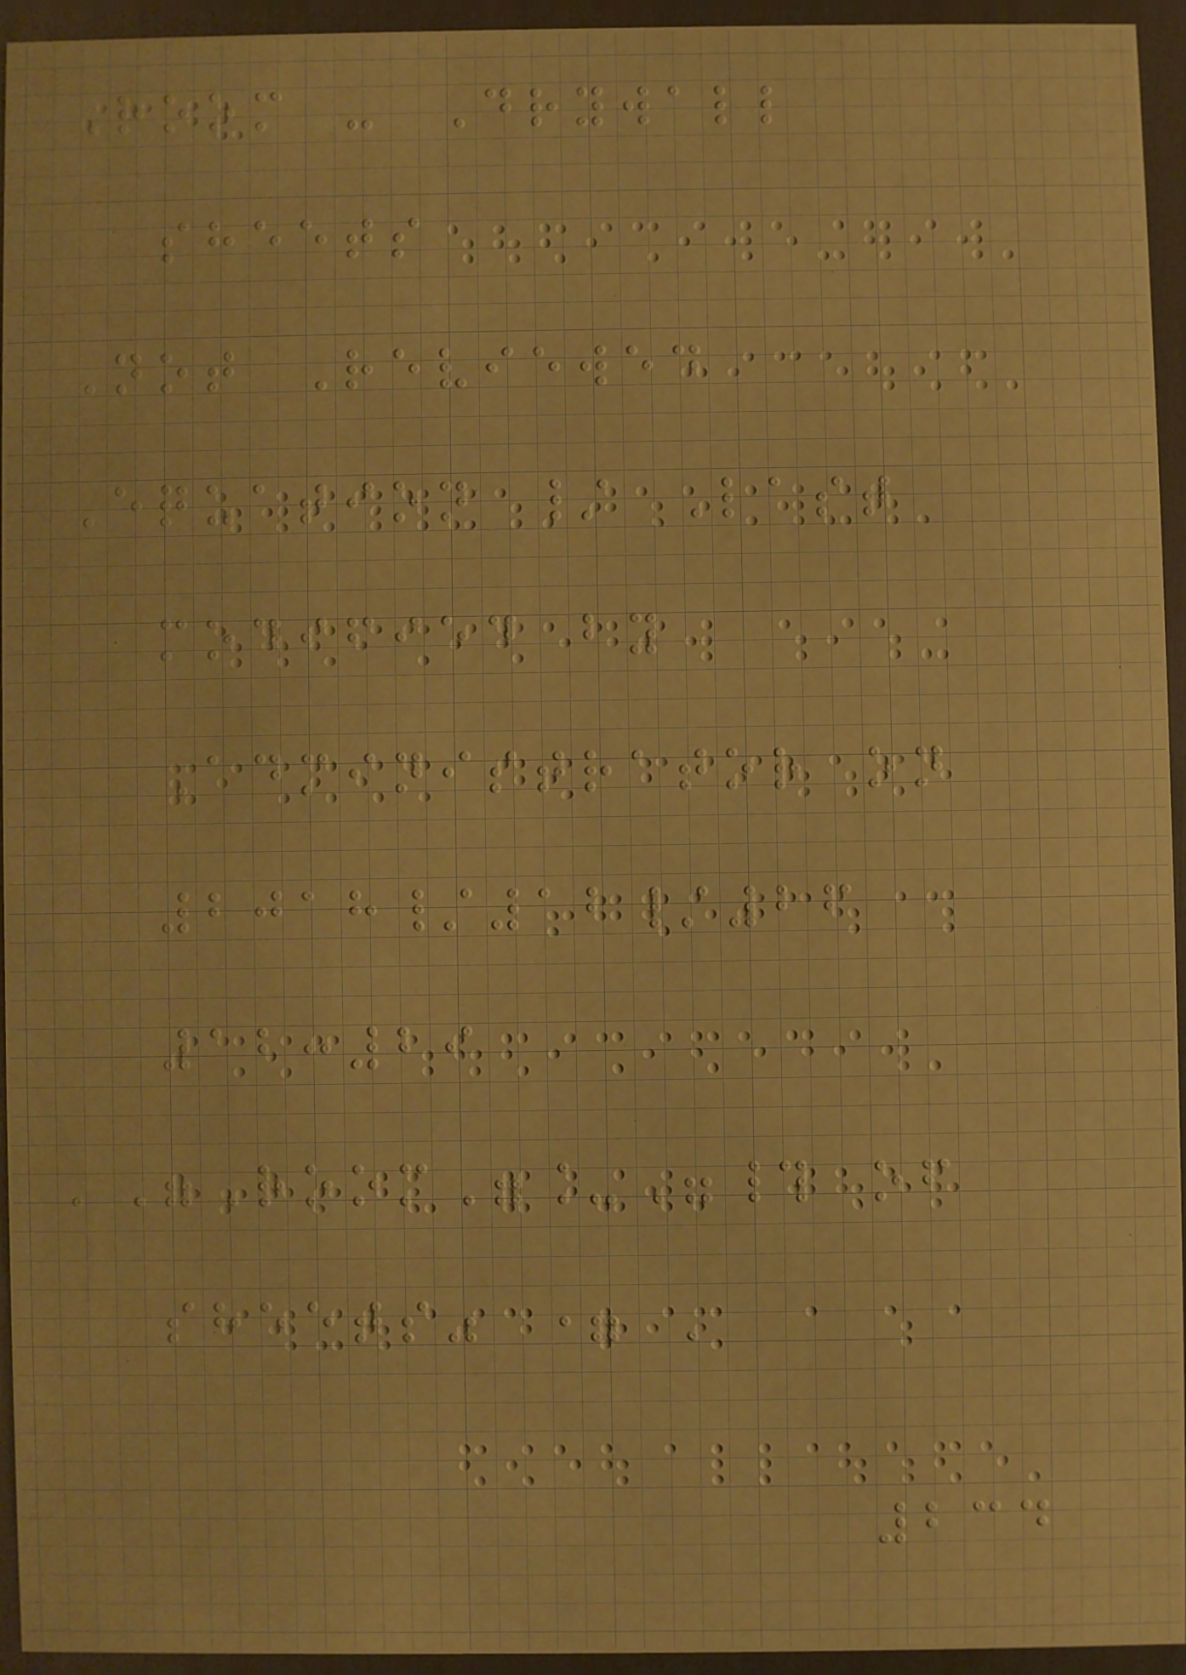Room - Drywall
sheets
Not Reviewed
Equation / Last
modified by
Administrator on
2018/12/26
12:29
'"Room"_"# of
sheets" = '
234
